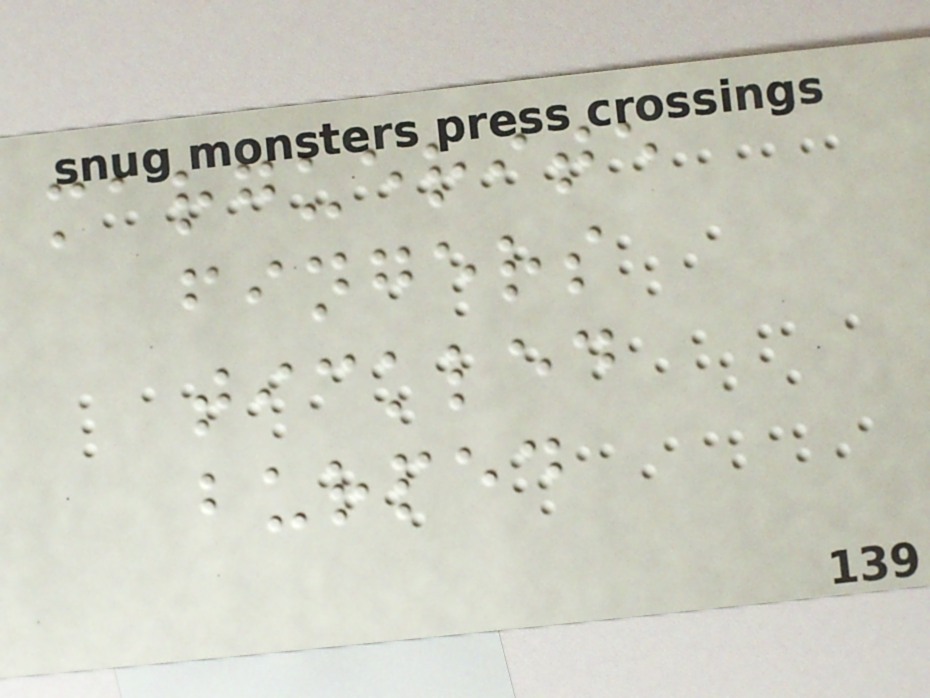marguerite
fingers
tickled
burped
